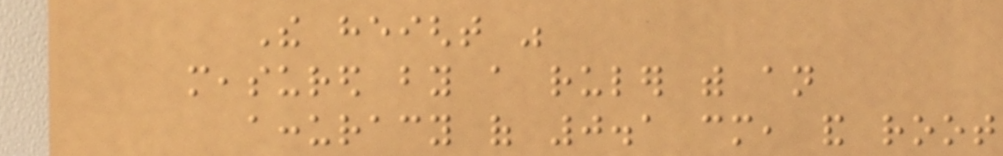The height was
measured by a ruler with an
accuracy of 0.1 cm, and root
